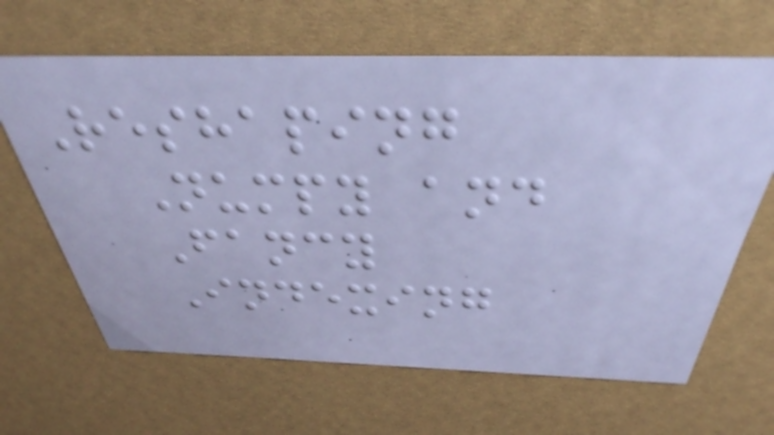Reshaping
Numpy and
Fancy
Indexing
